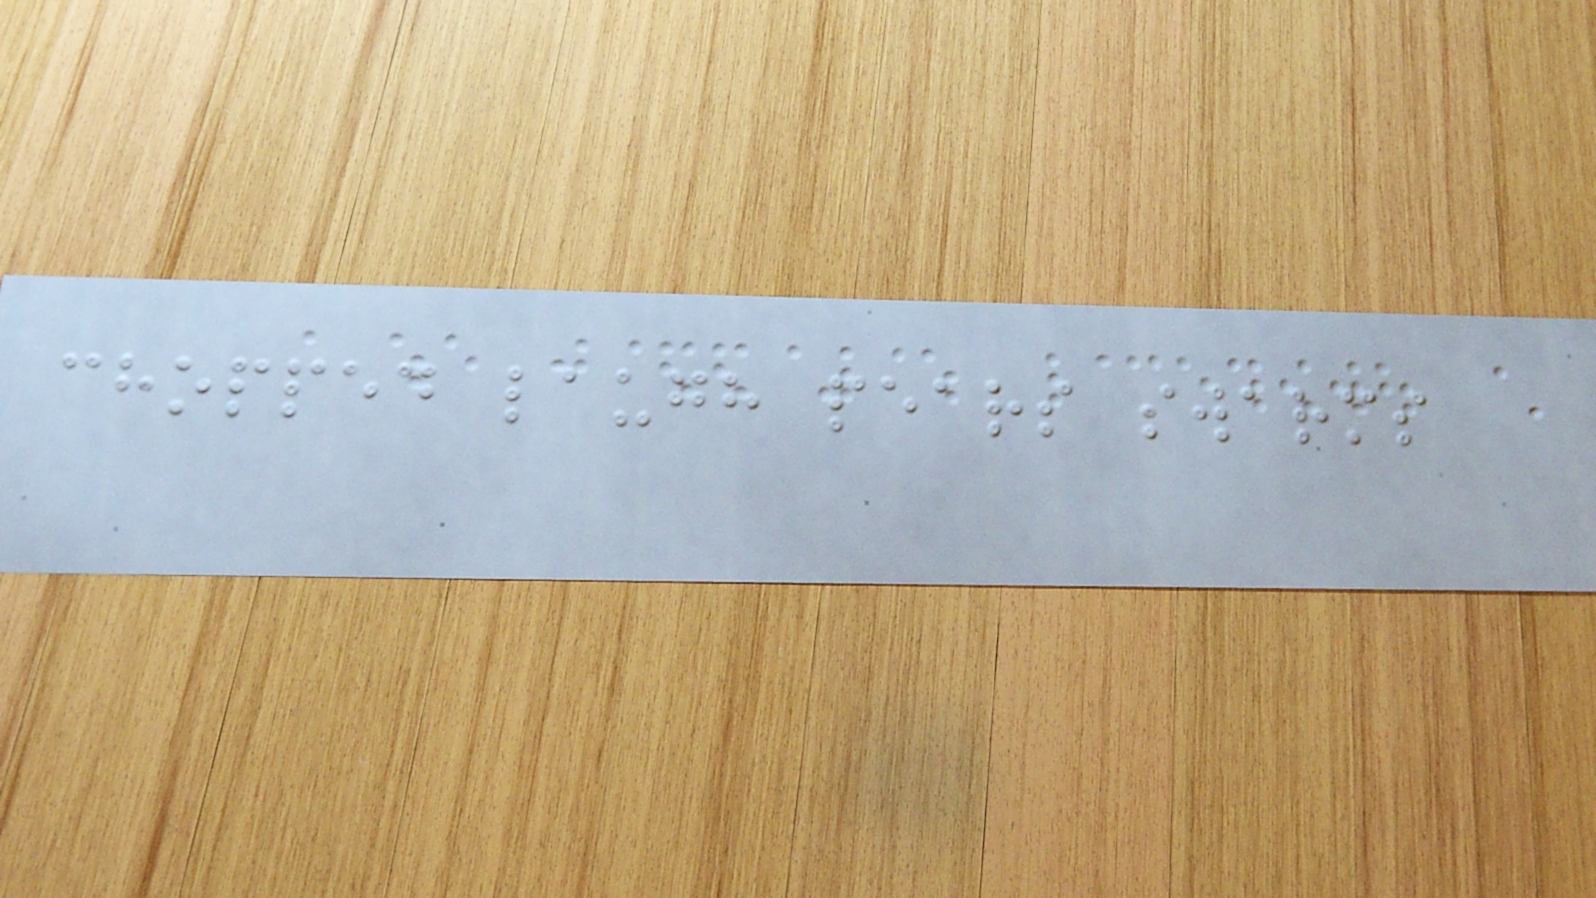chopped laugh pears swarms
